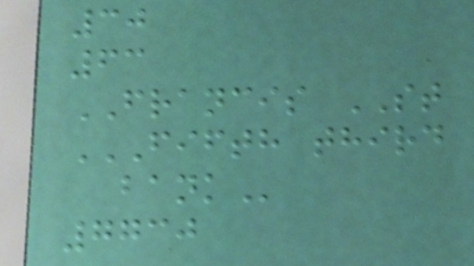30
63
FRANCIS ST
FIFTH THIRD
BANK
7730
